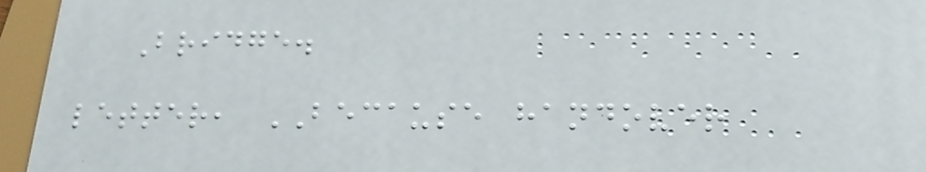Bridge.
letter, BECAUSE handover
